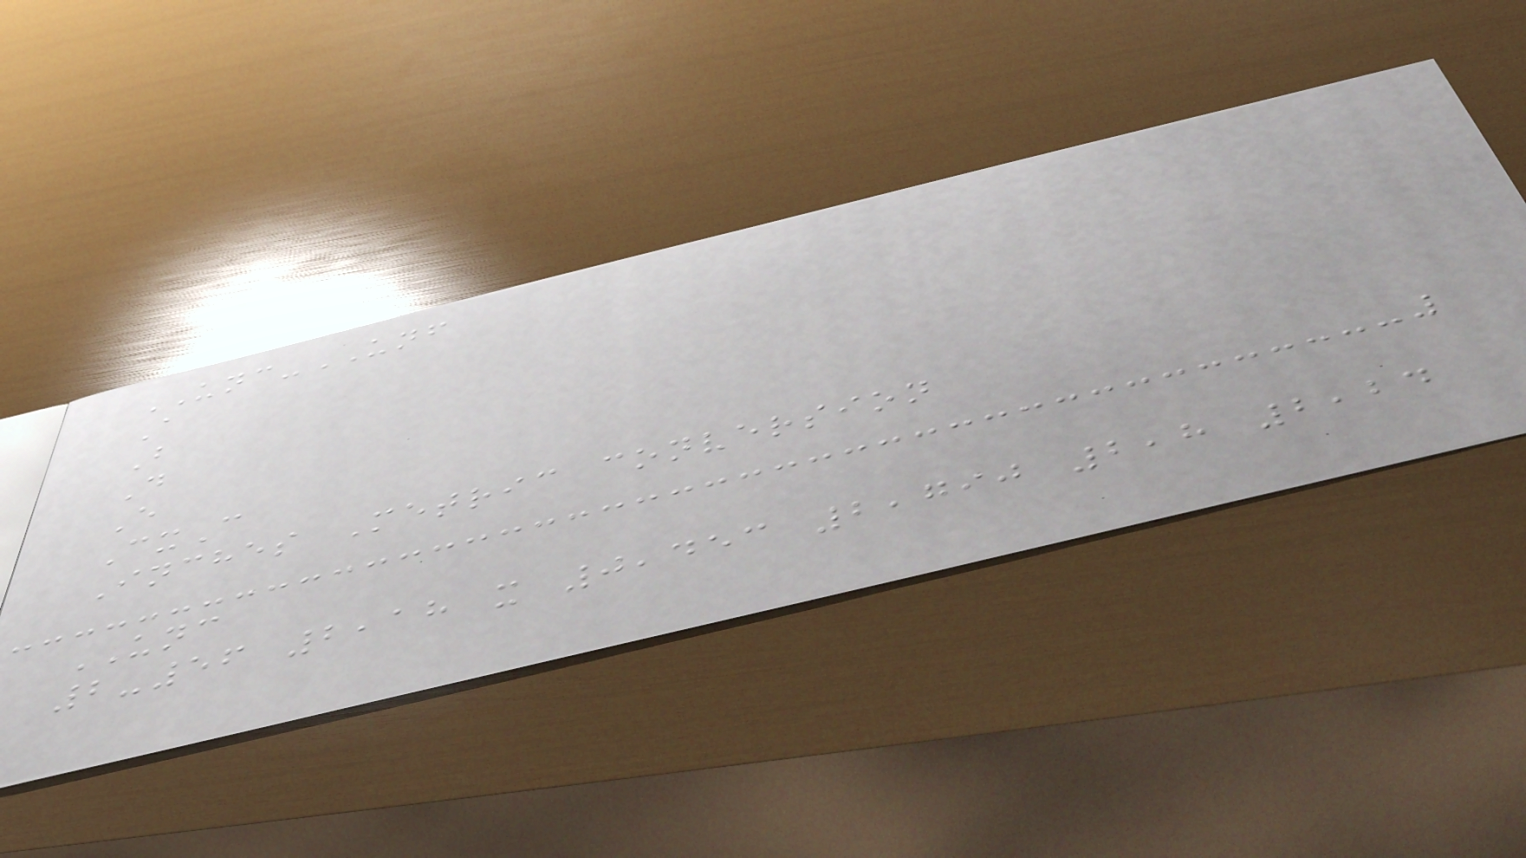UNC-UNF
A
B
D
E
CxC
Inches Metric conversion
UNC
2-56 2,18 x 0,453 2,790 2,8 2,24
